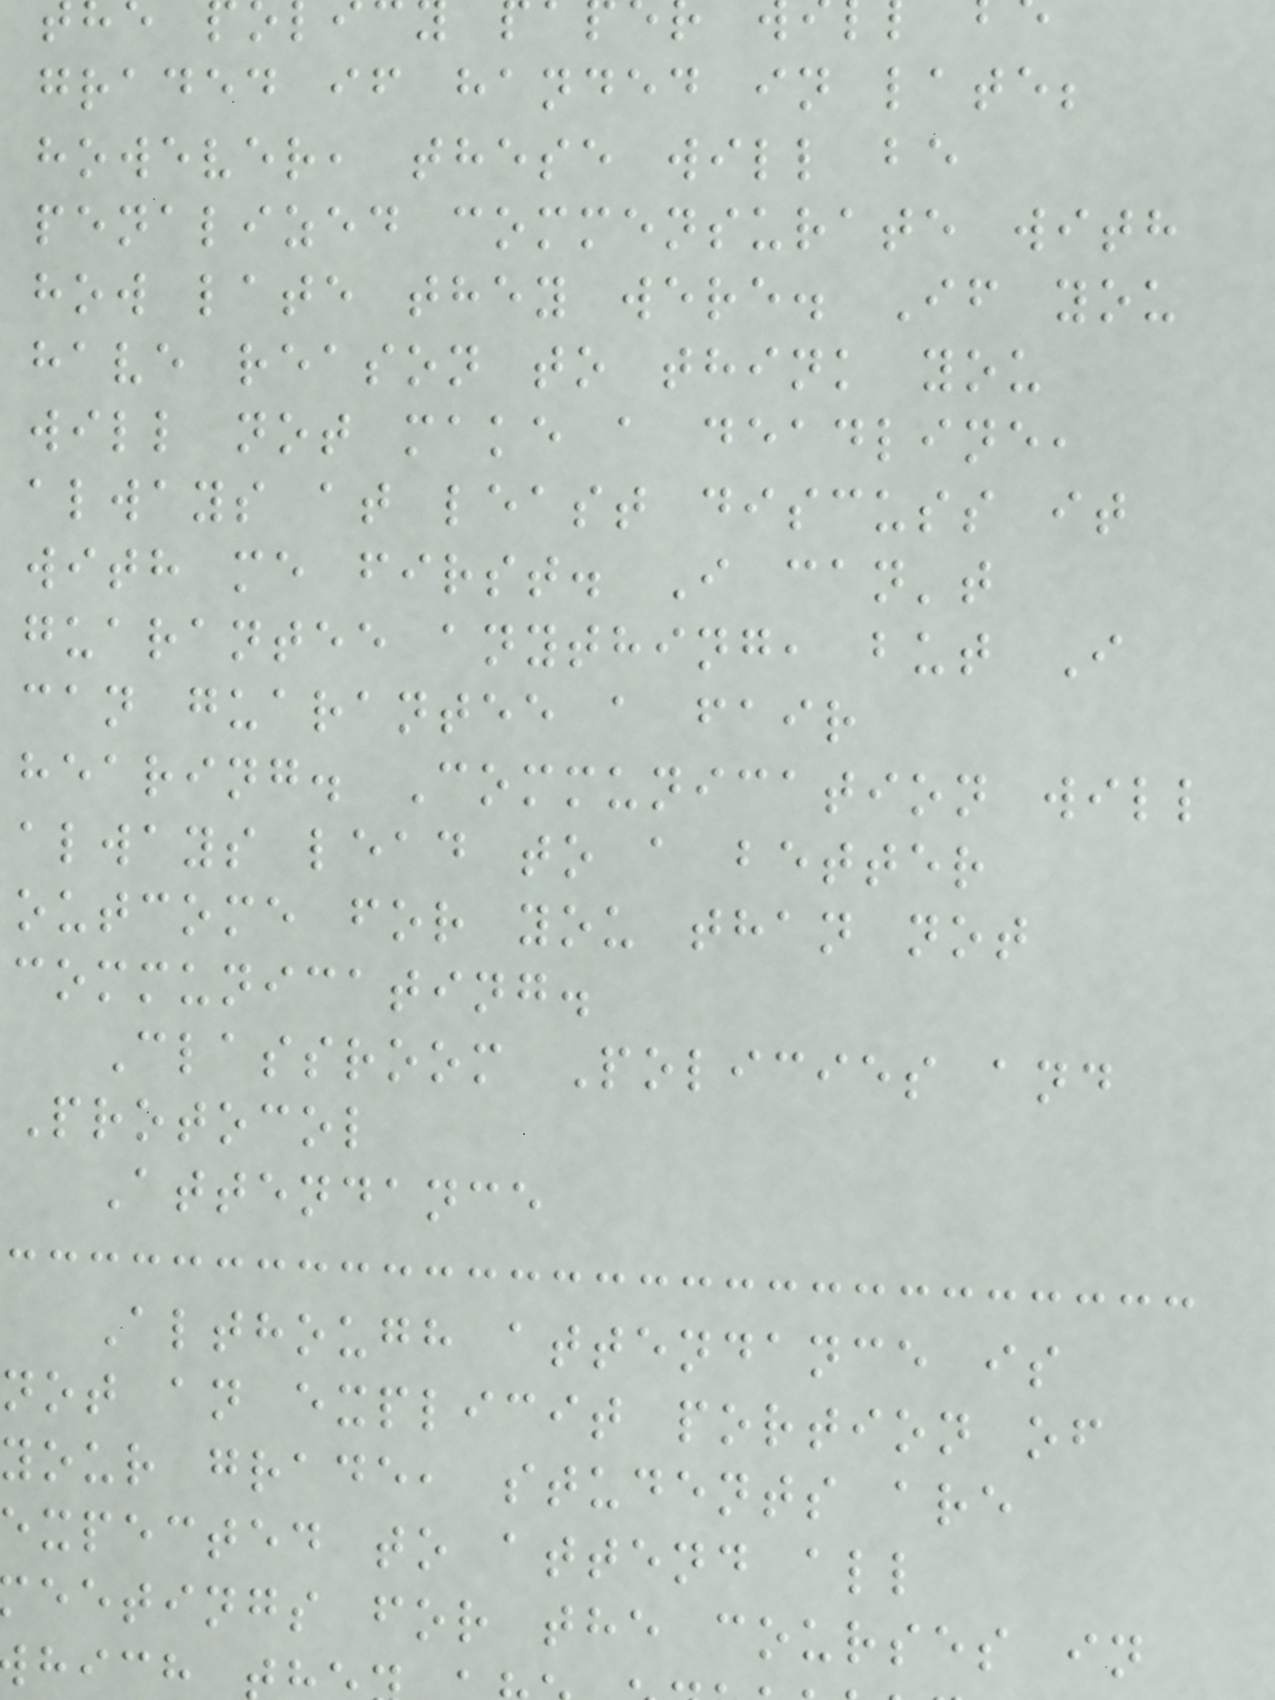graded if handed in late;
however, these will be
penalized commensurate with
how late they were. If you
have reason to think you
will not make a deadline,
always at least discuss it
with me first. I can't
guarantee anything, but I
can guarantee a fair
hearing. Communication will
always lead to a better
outcome for you than not
communicating.
Classroom Policies and
Protocol
Attendance
Although attendance is
not an explicit portion of
your grade, students are
xpected to attend all
eetings for the courses in
